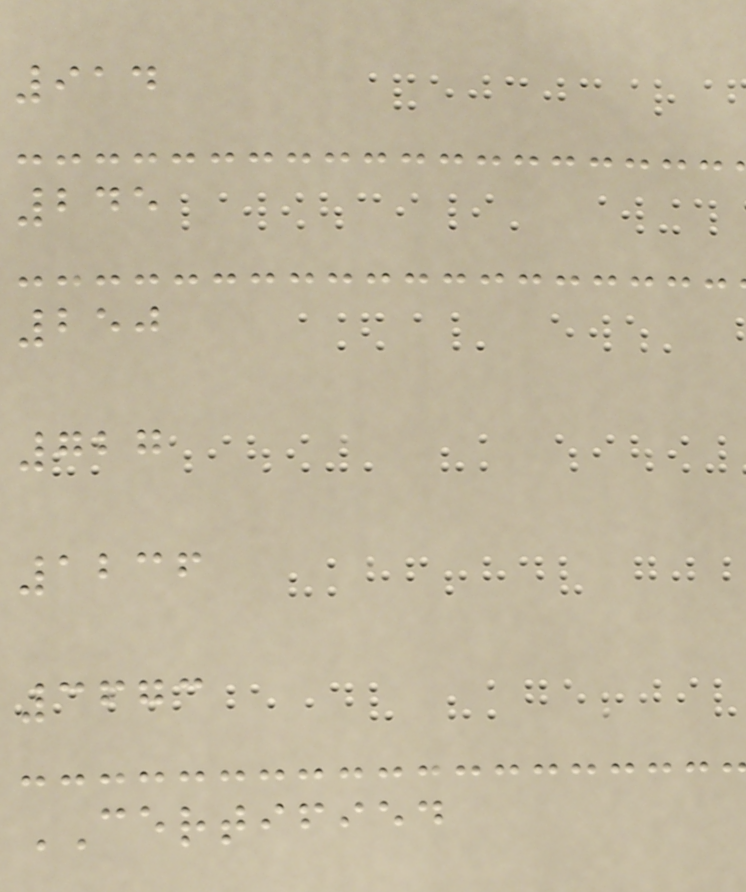914
245
250
727
1236
3673
CERTIFIED
